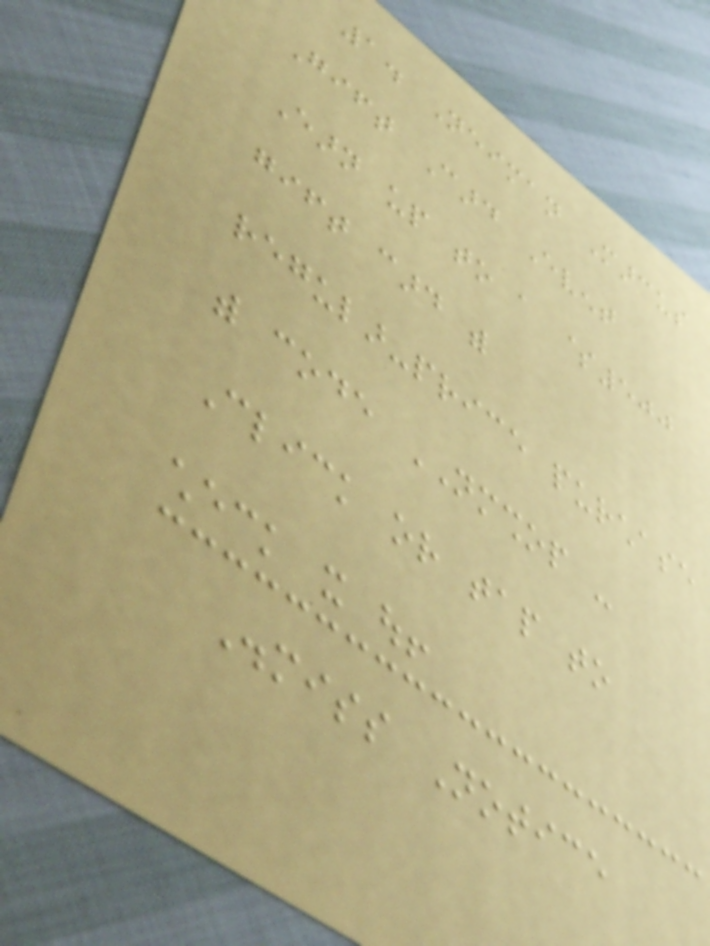1. Neiman Marcus
Gift Card Event
Earn up to a $500
gift card with
regular-price purchase
with code NMSHOP -
Click or tap to
check it out!
Dismiss Notice
